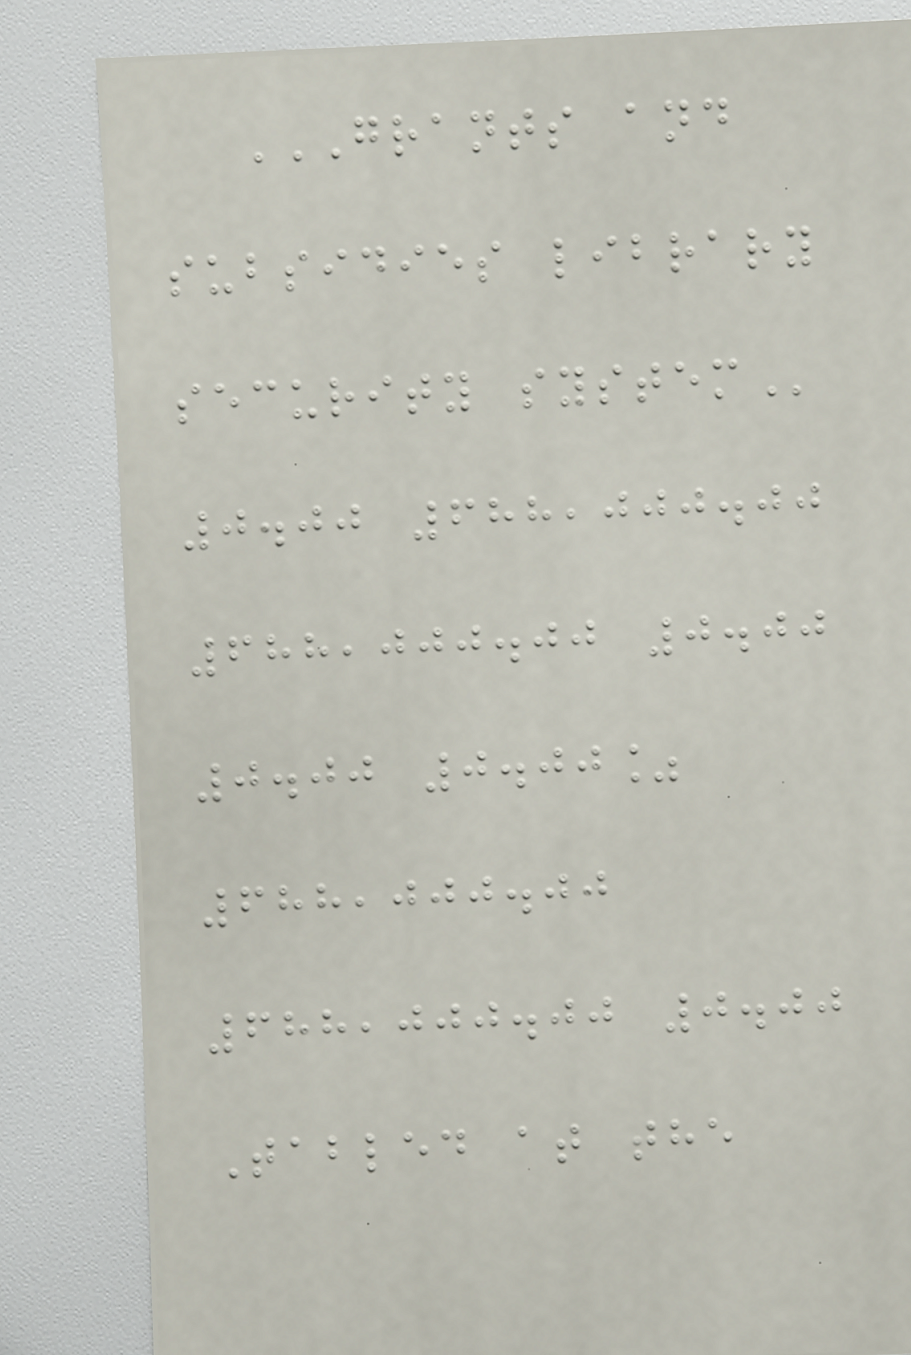GRANTS AND
SUBSIDIES LIBRARY
SECURITY SYSTEM
0.00 688,000.00
688,000.00 0.00
0.00 0.00%
688,000.00
688,000.00 0.00
Tabled at the
